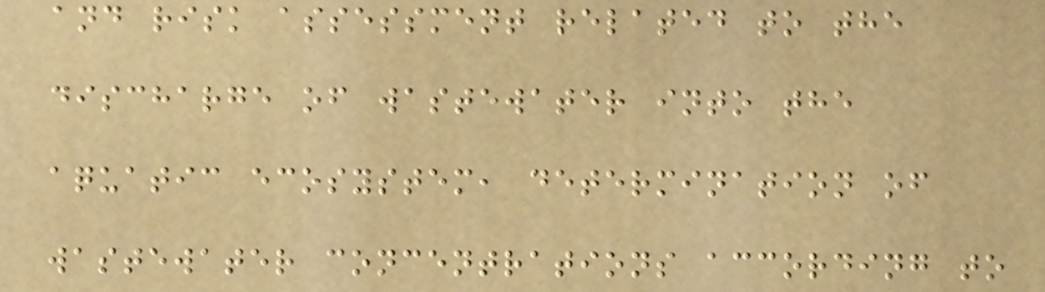and risk assessment related to the
discharge of wastewater into the
aquatic ecosystem, determination of
wastewater concentrations according to
